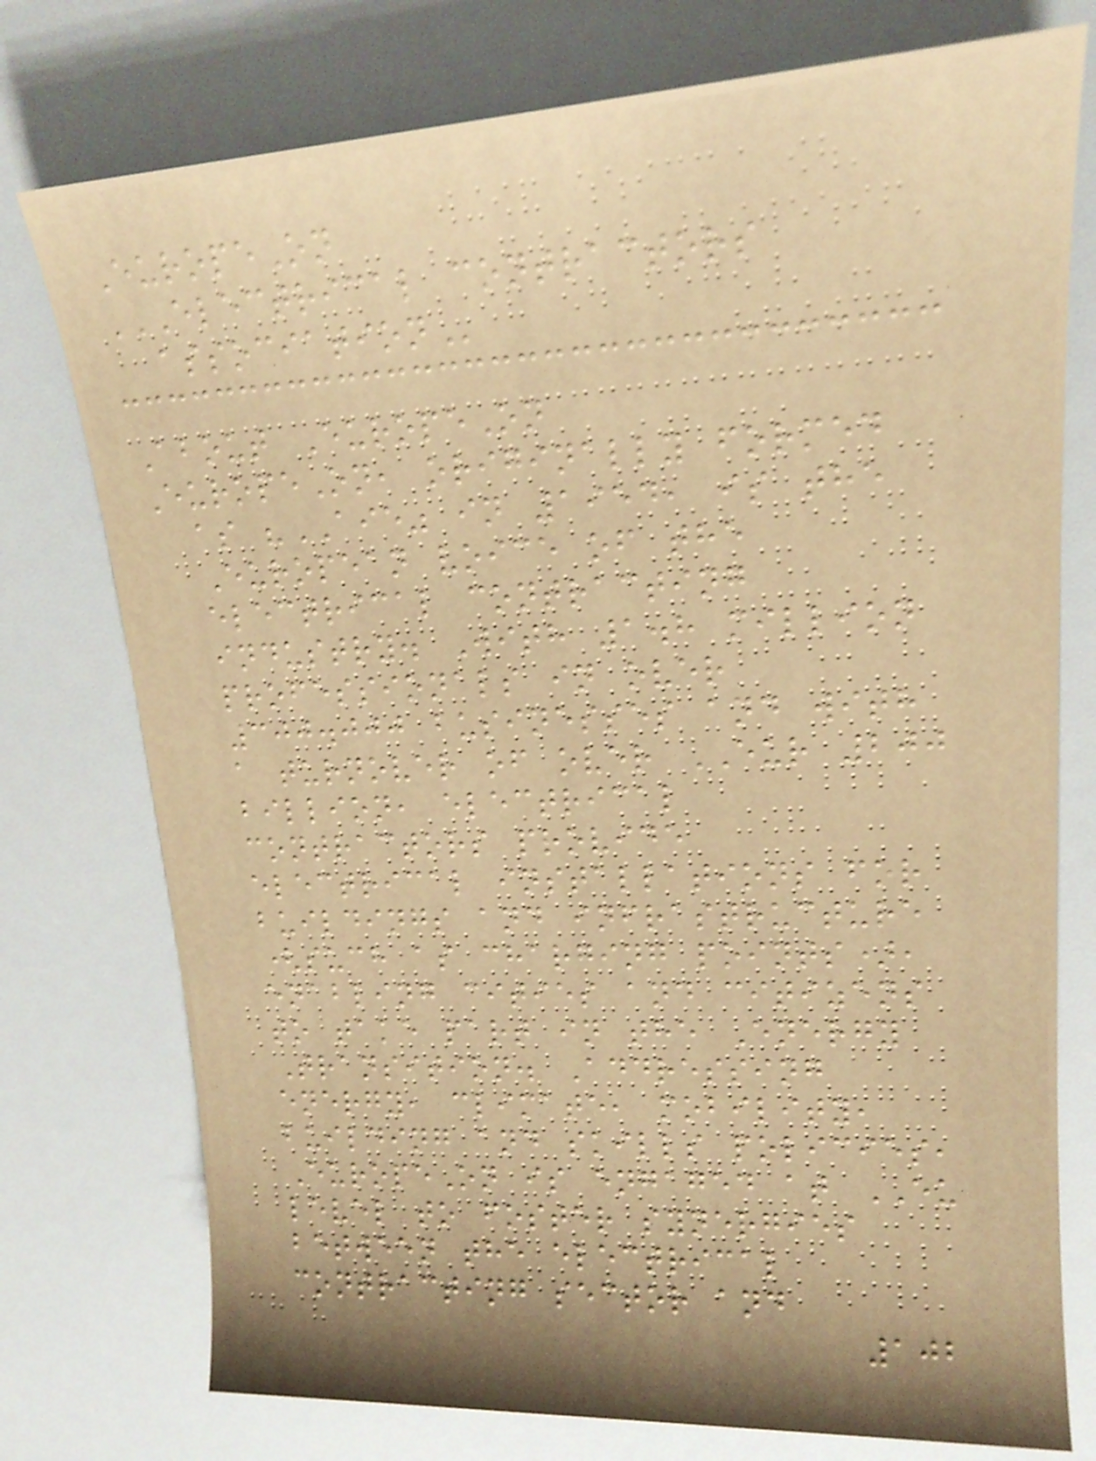EuropeOn
ELECTRICAL CONTRACTORS
ASSOCIATION
About EuropeOn
EuropeOn, originally formed
as "AIE" in 1954, is the
European voice of the
electrical contracting
industry. With 1.8 million
professionals in over
300.000 businesses and with
a turnover of over EUR 200
billion, electrical
contractors provide
electrical installations for
buildings and infrastructure
(such as charging points),
enabling cities and citizens
to take part in the Energy
Transition. Addressing
energy, climate, mobility,
building and skills policies,
EuropeOn is engaged at EU
level to foster synergies
between the electrical
contracting sector and
102
